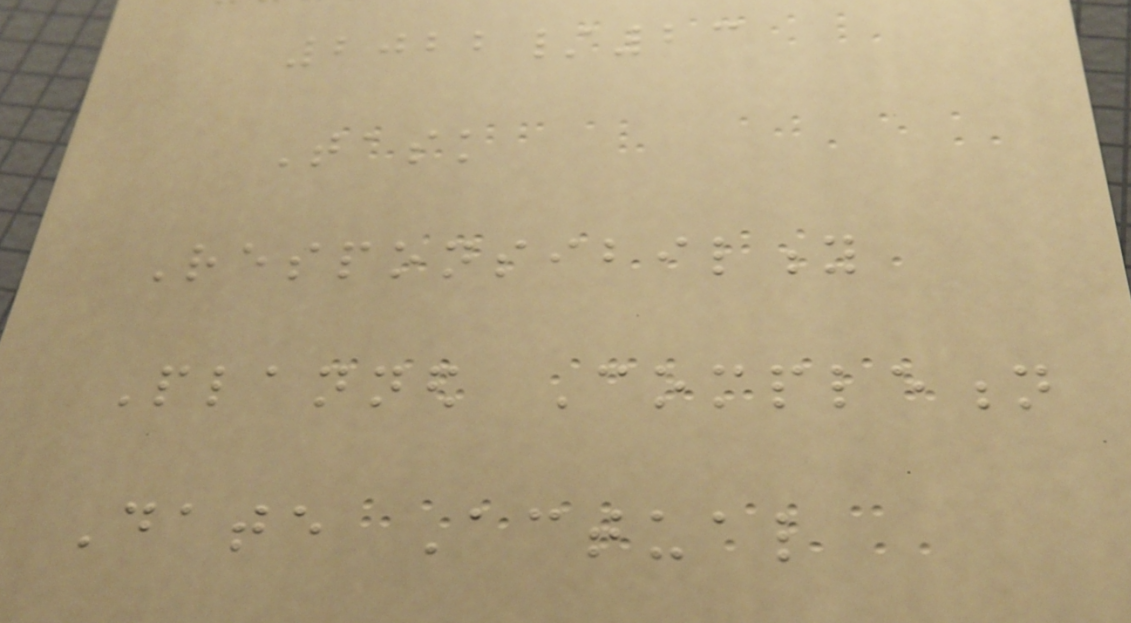2022/23
Task
Responsibility
Planned Completion
Date Actual
